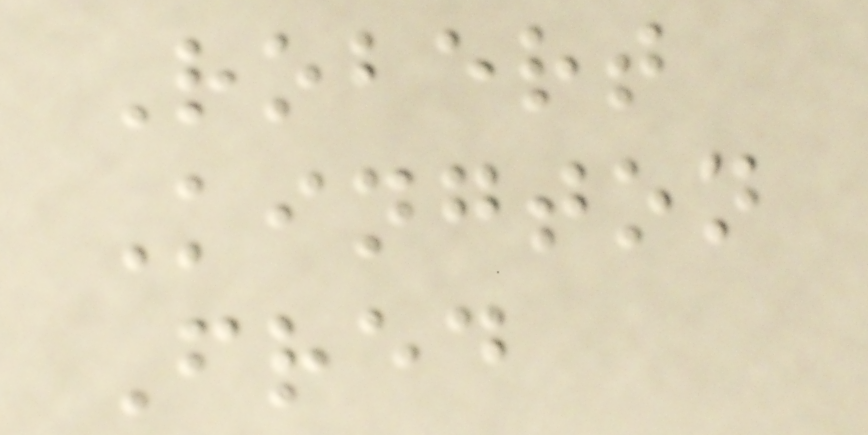Robert
Kington
Fred
